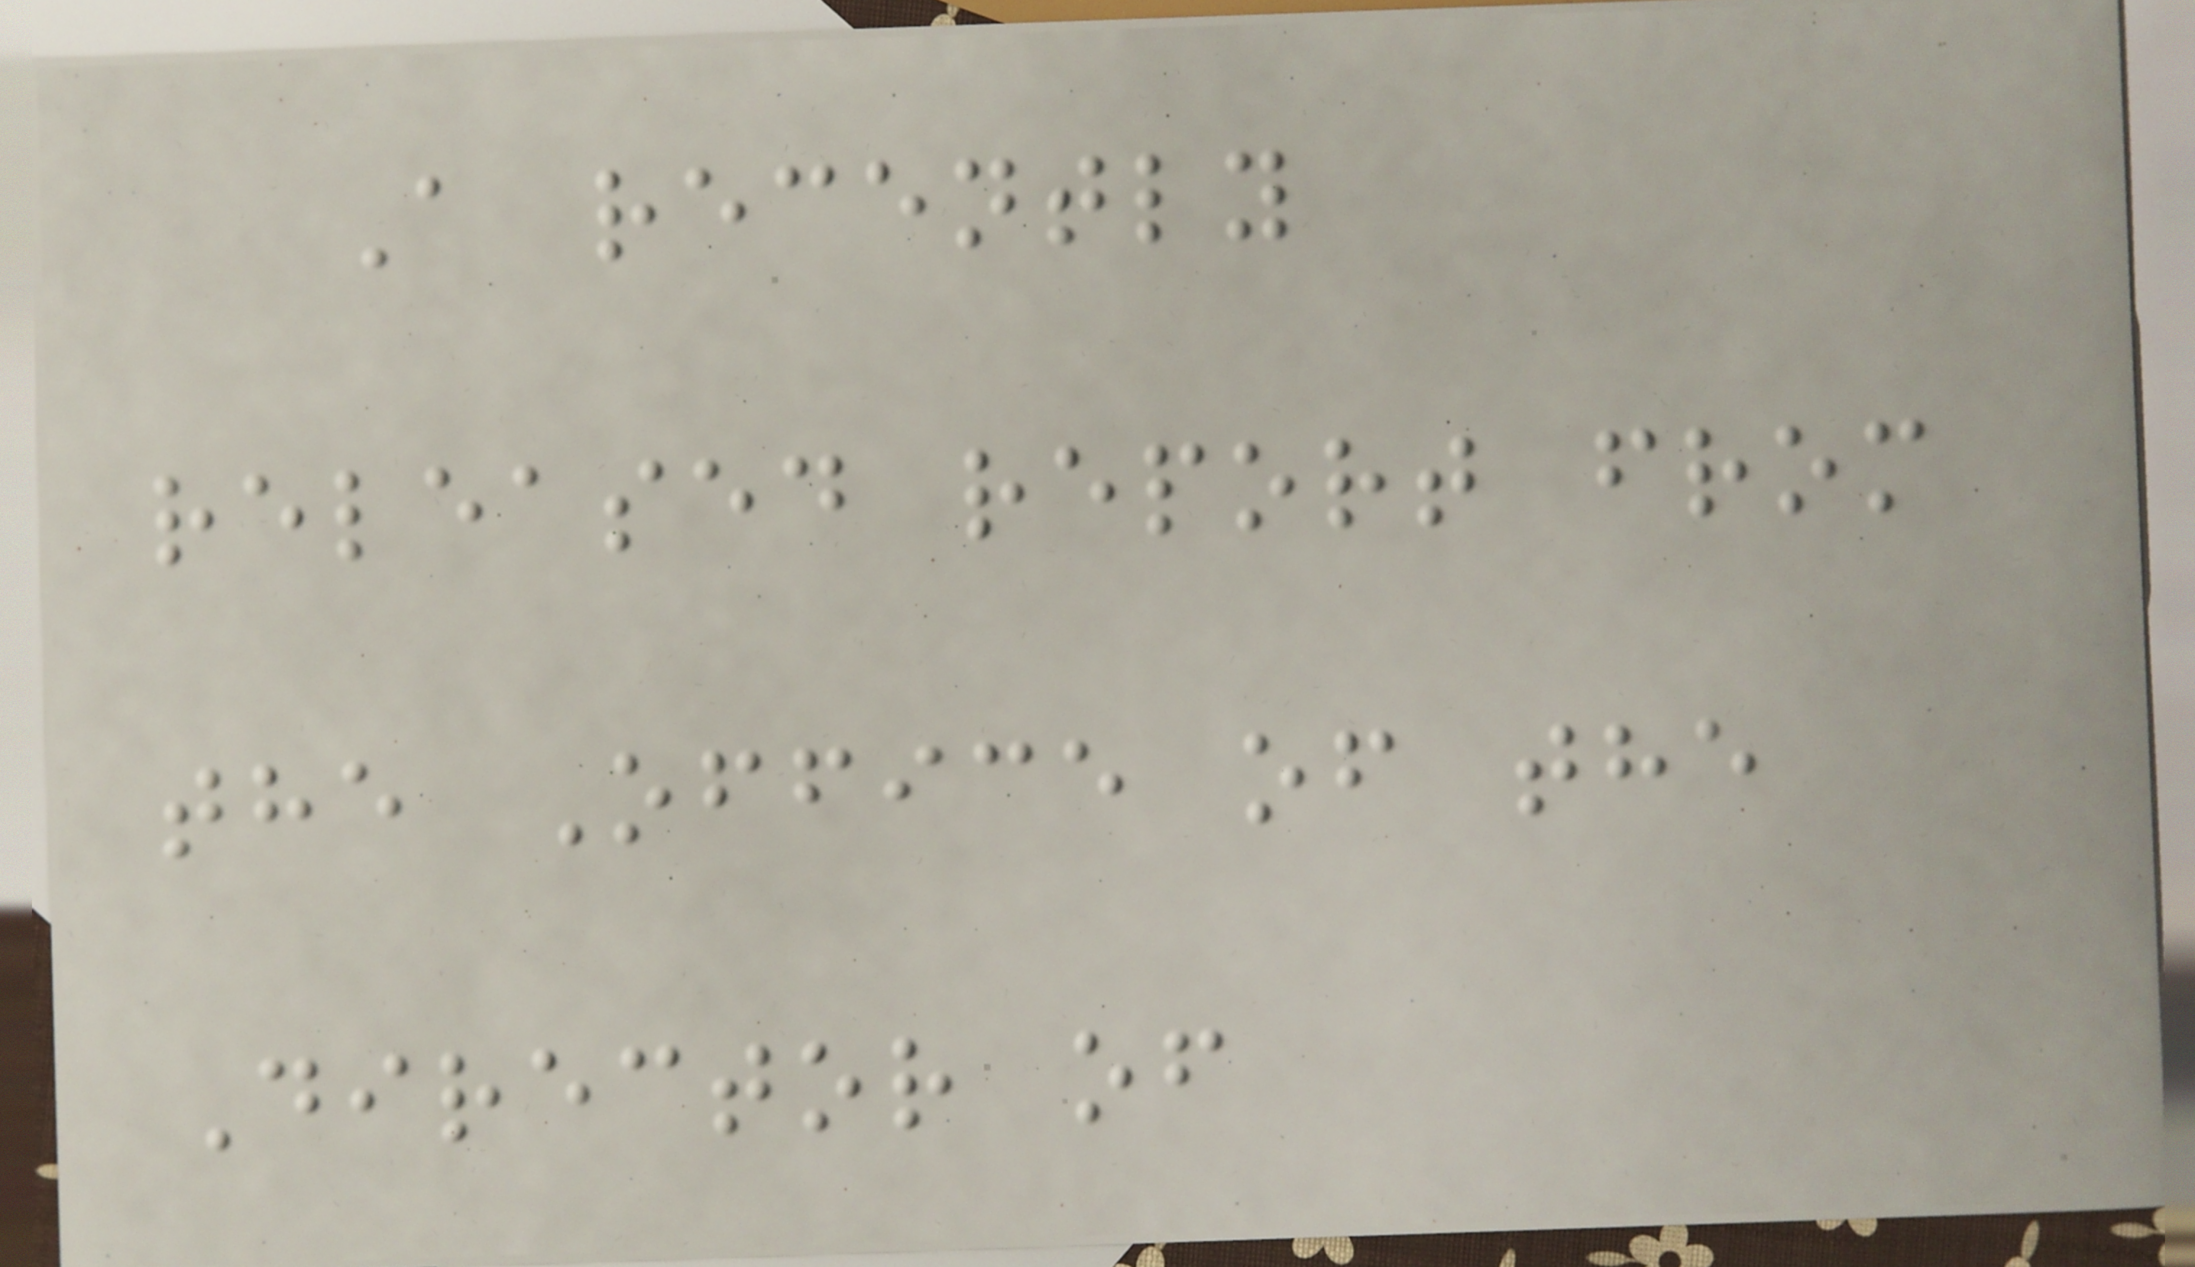A recently
released report from
the Office of the
Director of
